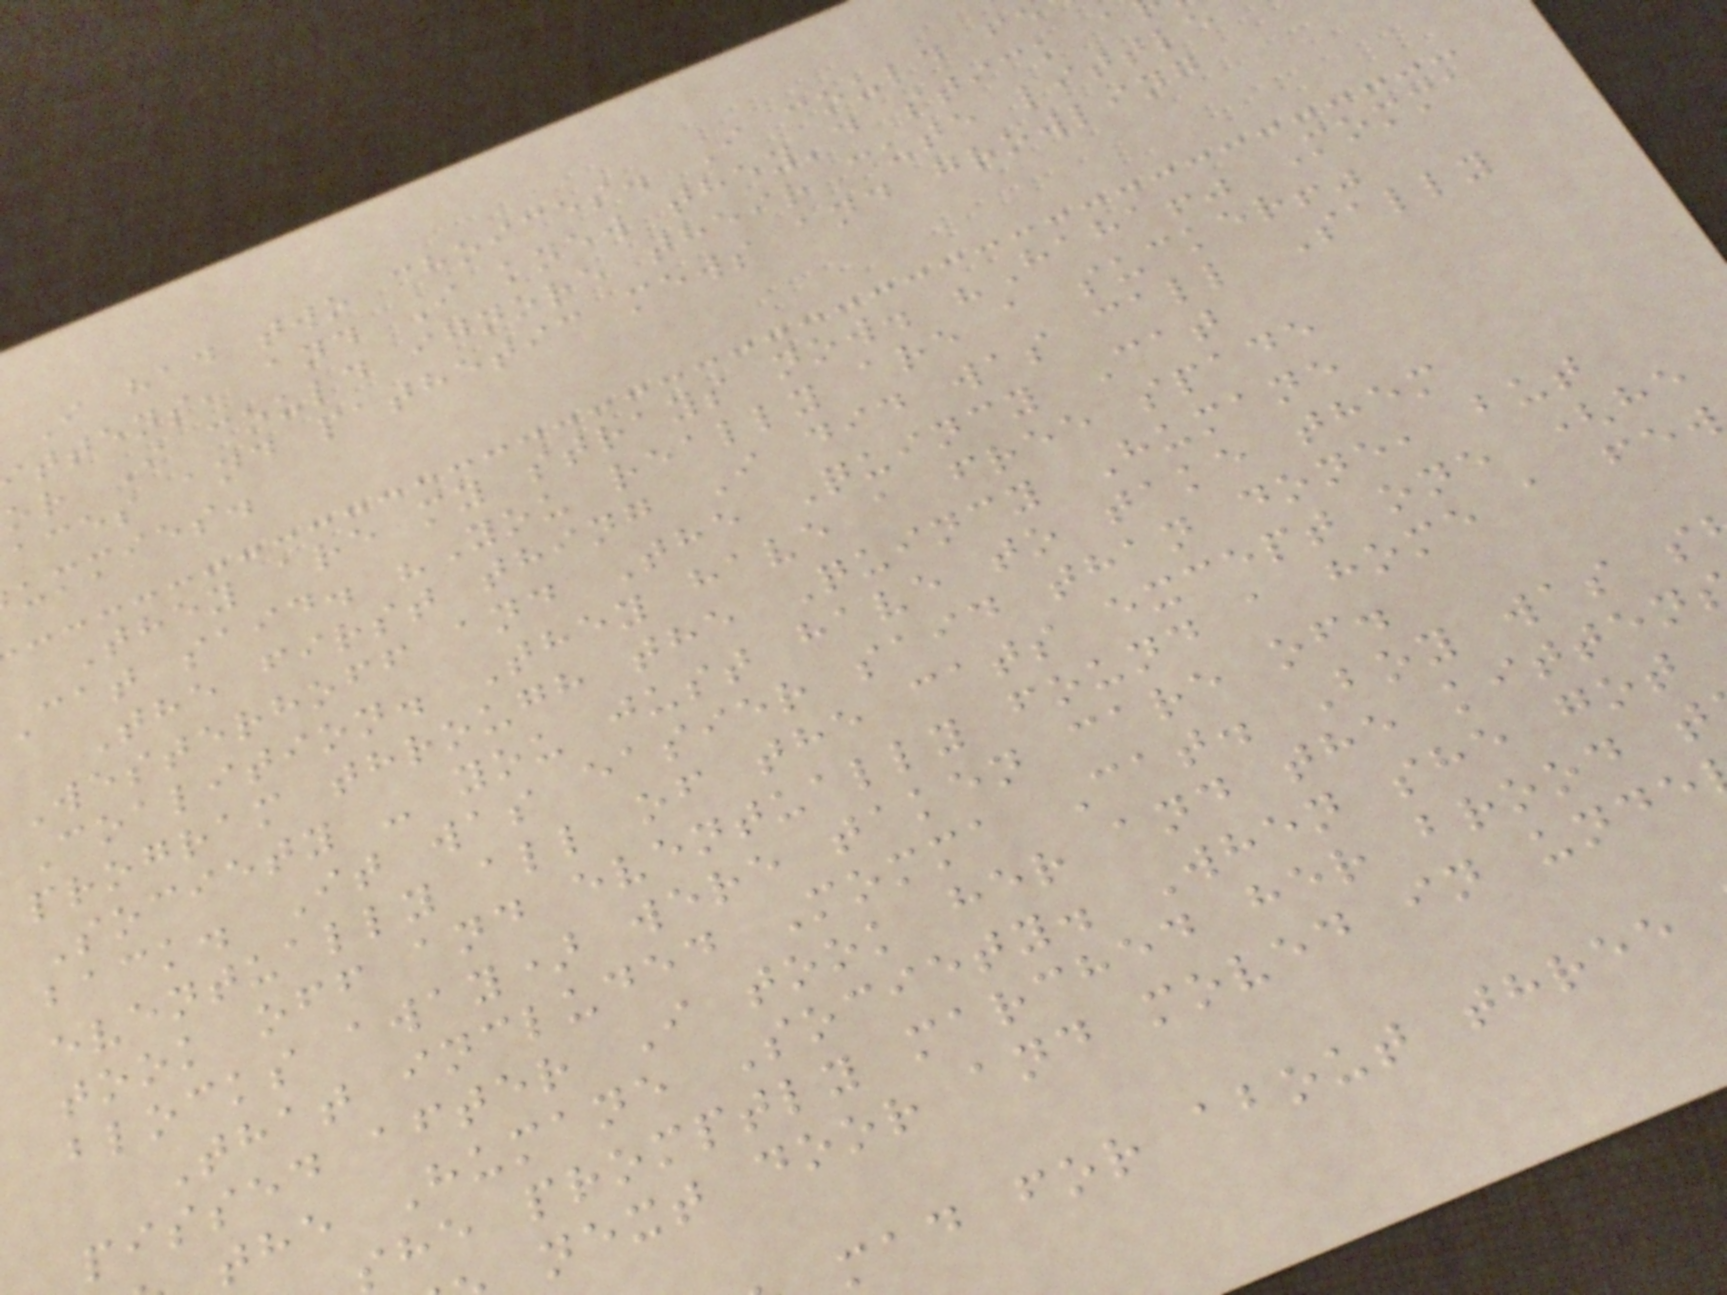I had two choices. I could fe
ttens, and I knew they'd stick a
or I could ignore their cute little
aces and pathetic mews and growling
ummies.
They are my strays now. "Haha!" Momma
Cat said. "You really are a sucker!"
The first thing I did was call Sally
Westerhoff and The Quincy Cat
Coalition. They have a free spade
program through the Quincy Humane
Society - you just have to take them
back. It was easier said than done, but
eventually all of the cats except one (he
took off and eventually found a home a few
blocks away) were taken care of.
That included Momma Cat. Boy was s
pissed after I took her and the kitten
the Humane Society. When she got
she promptly marched her brood t
next door and moved in unde
mad for about three
